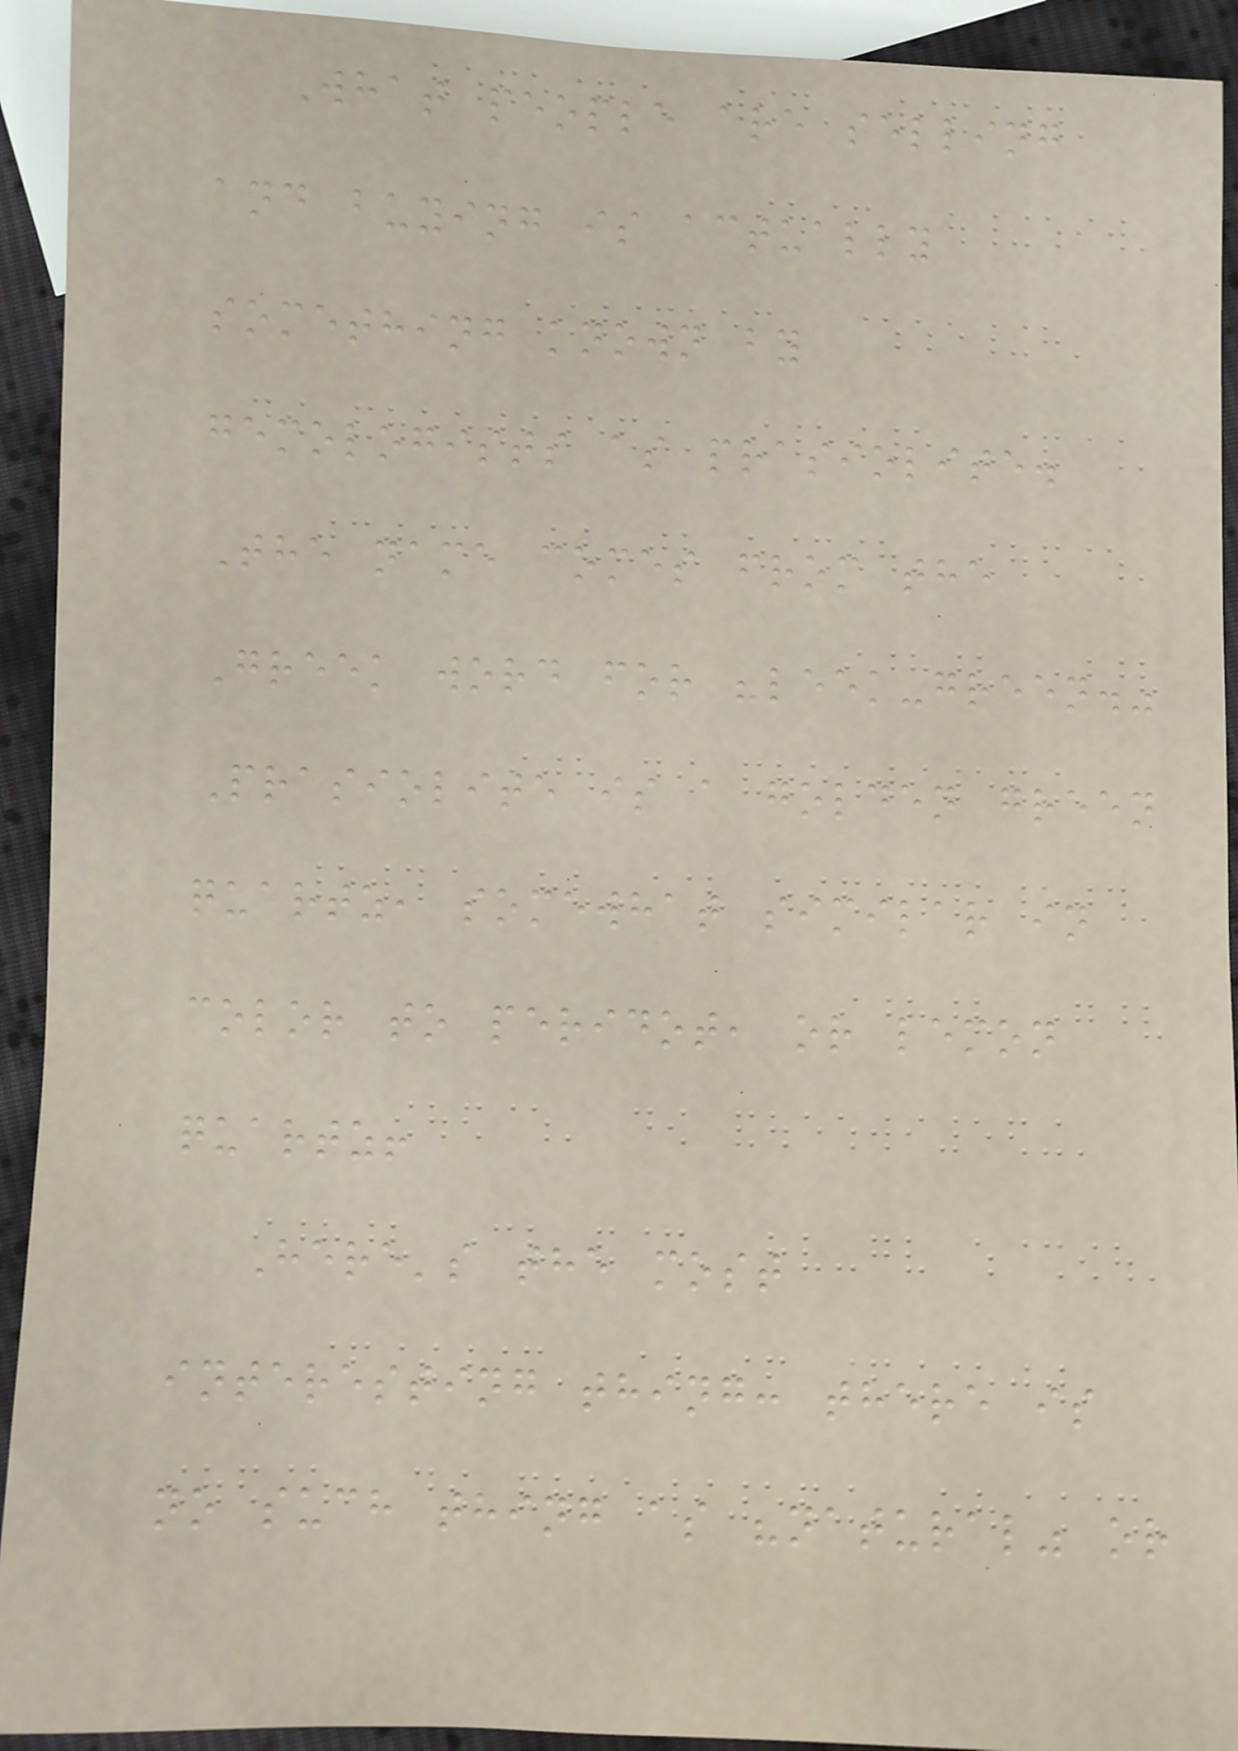What people are selling
and buying is actually
something known by
gemologists as prasiolite.
The name comes from the
Greek word for "leek-green."
Prasiolite is a golden green
quartz, somewhat similar in
color to peridot, or lemon
quartz!
Here's the most
interesting thing: there is
no such thing as "natural" or
